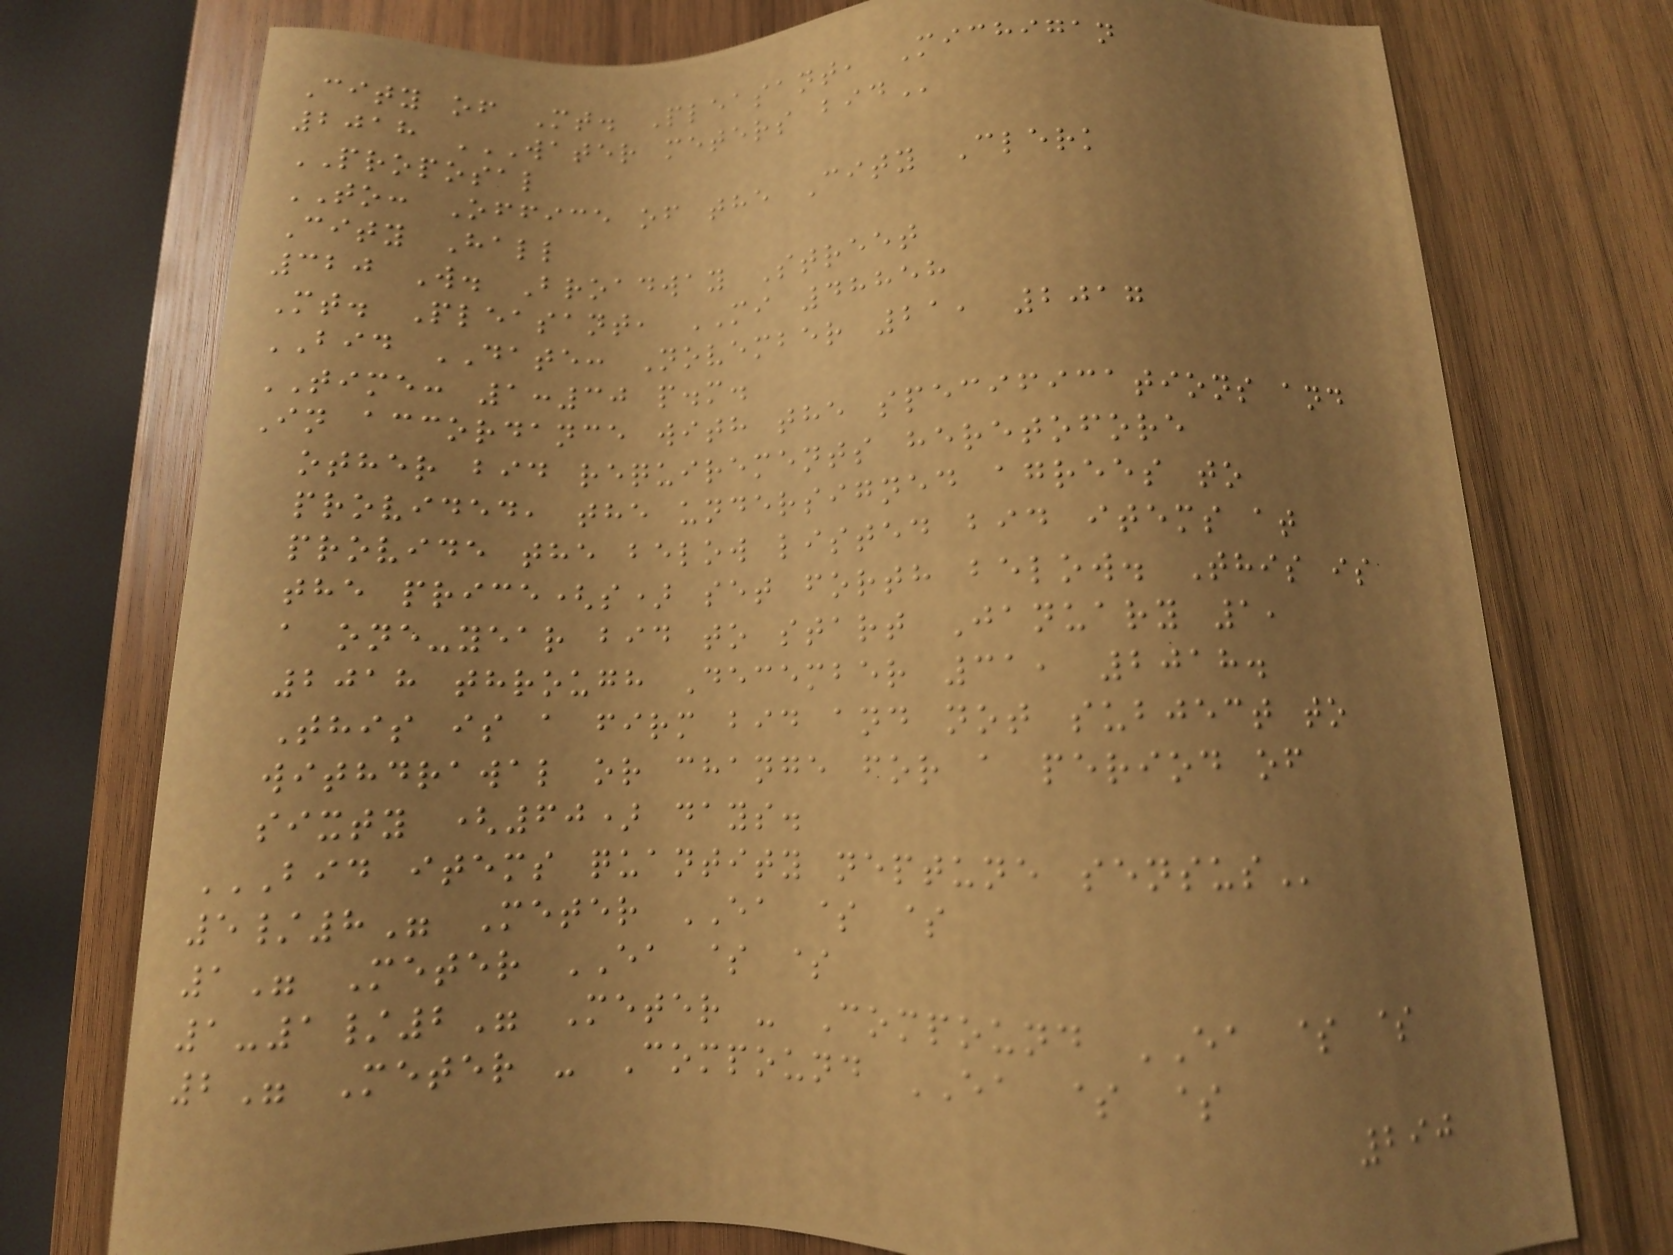City of Mt. Pleasant, Michigan
2018 WATER METERS BID
PROPOSAL
TO: Office of the City Clerk
City Hall
320 W. Broadway Street
Mt. Pleasant, MI 48858
BID DATE: November 21, 2017
TIME: 1:30 p.m.
In accordance with the specifications and
other bid requirements heretofore
provided, the undersigned agrees to
provide the below listed bid items at
the price(s) set forth below. This is
a one-year bid to start January 1,
2018 through December 31, 2018.
This is a firm bid and not subject to
withdrawal or change for a period of
sixty (60) days.
BID ITEMS QUANTITY NEPTUNE SENSUS
5/8" Meter EA $ $
1" Meter EA $ $
1-1/2" Meter - Compound EA $ $
2" Meter - Compound EA $ $
290
